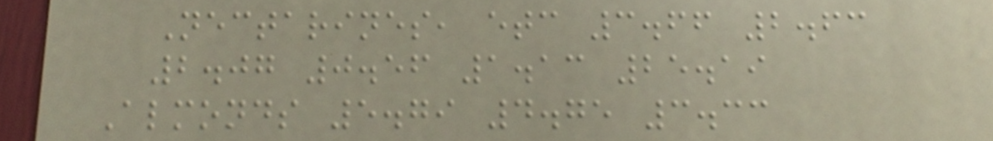Nectarines, etc 3.66 2.63
2.07 0.56 1.13 25.19
Almonds 5.79 4.75 3.33
